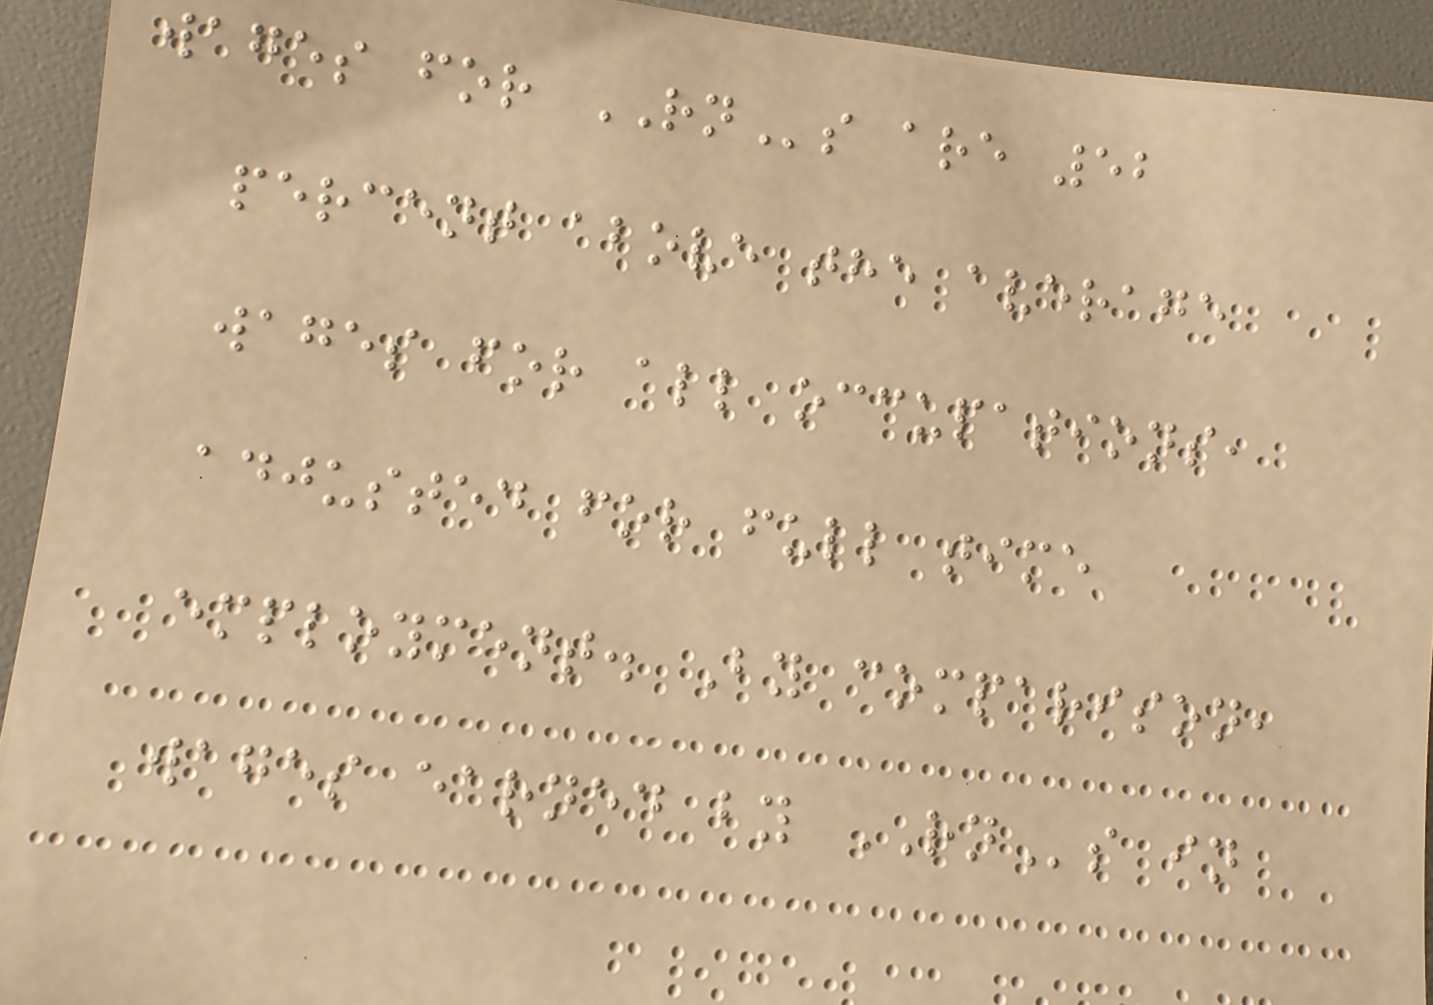wages for RNs are 52
percent above the average
wages for all occupations,
adjusted for full time
employment. By comparison,
wages earned by RNs in
